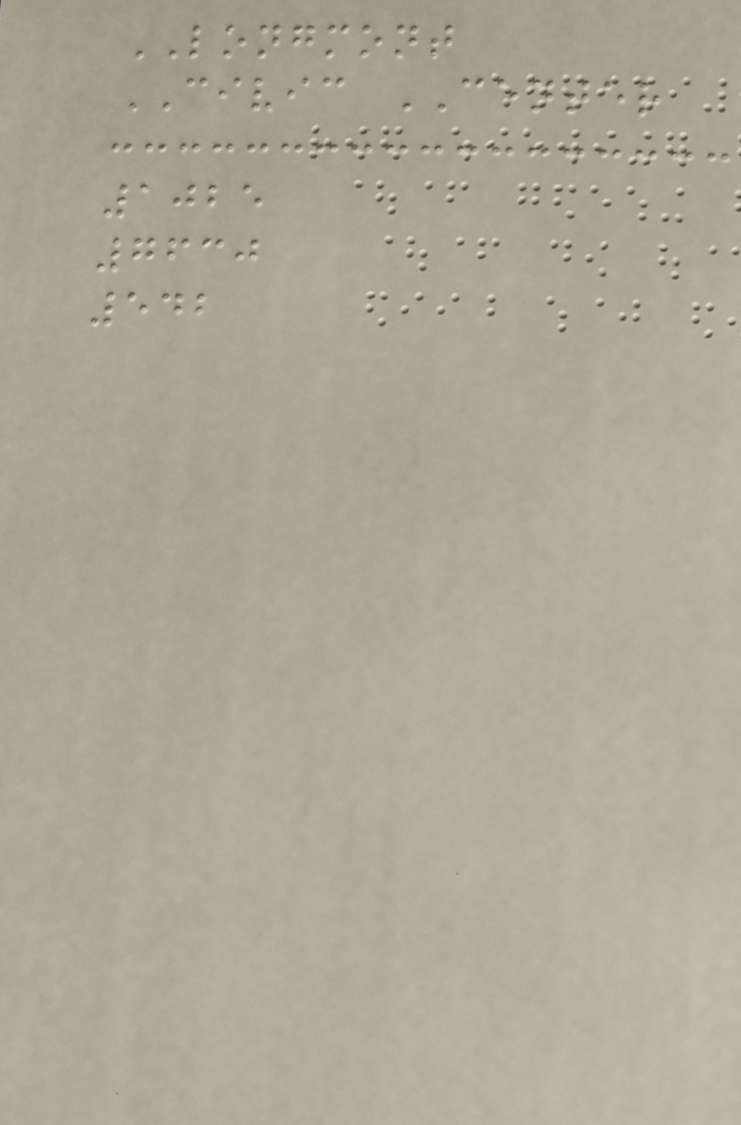LONGMONT
CIVIC CENTER
1025
7630
542
